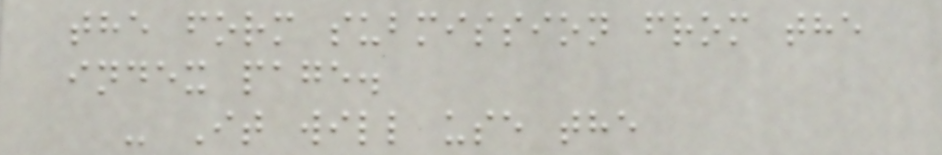the form submission from the
index page.
- It will use the
